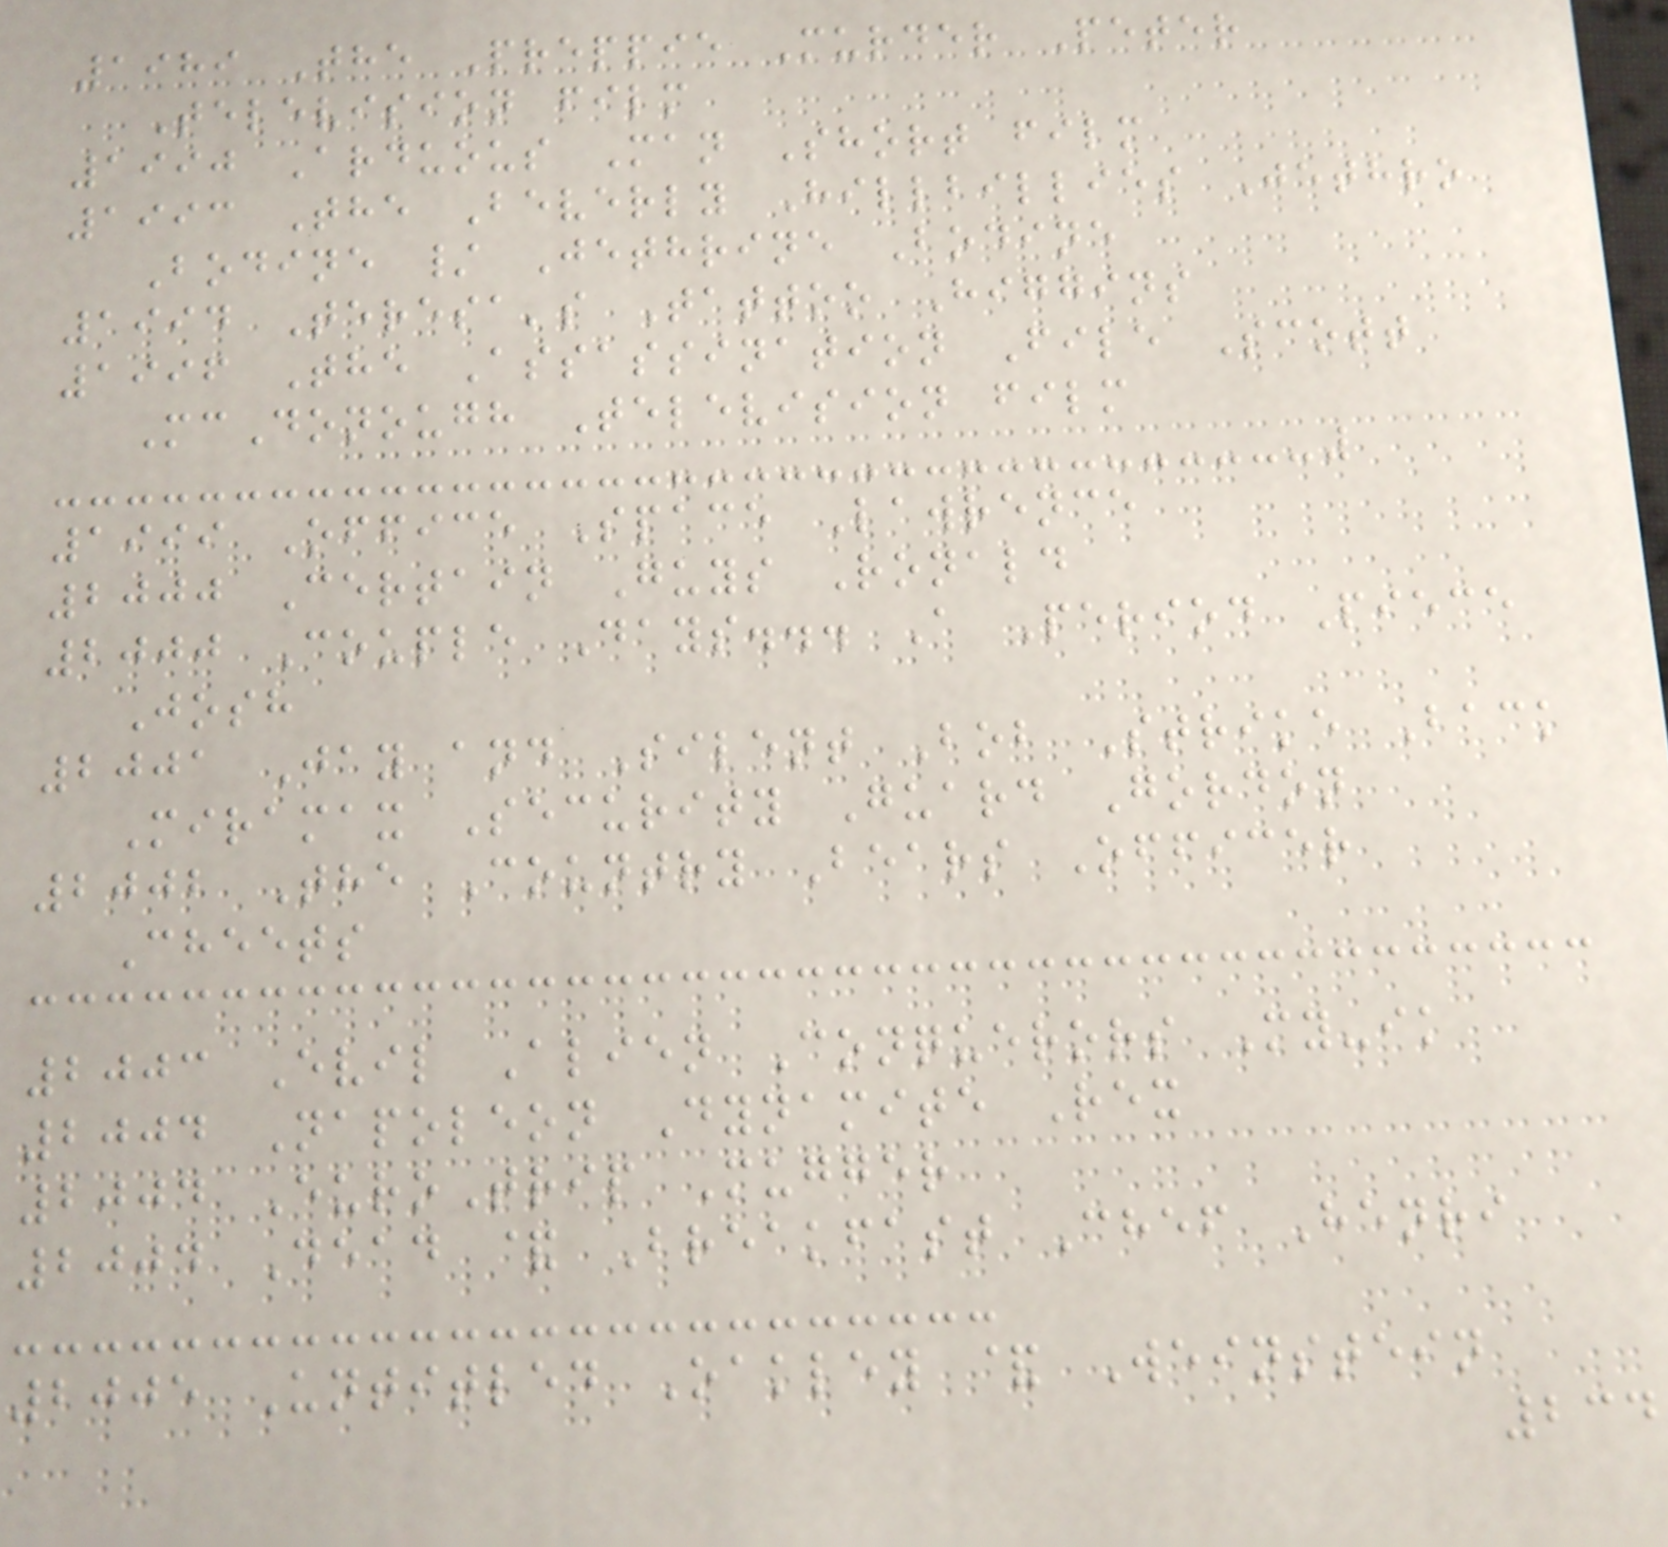1989 The Preppie Murder Peter
Television film
1990 Arduous Man Short film
1993 The Beverly Hillbillies Jethro
Bodine / Jethrine Bodine
1994 Teresa's Tattoo Higgins
1996 The Assassination File Scott
McDonough Television film
1999 Office Space Lawrence
2000 Certain Guys Ronald
2000 Couple Days... A Period Piece
Josh
2001 Jay and Silent Bob Strike Back
Miramax Security Guard Gordon
2002 The Country Bears Officer
Cheets
2003 Evil Alien Conquerors My-ik
2004 Napoleon Dynamite Rex
2004 EuroTrip Mugger
2004 Dead & Breakfast Chef Henri
2005 Untitled Oakley & Weinstein
234
